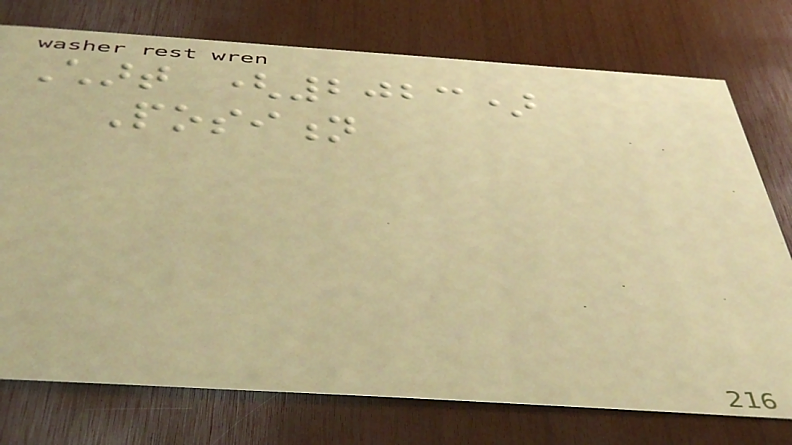Chart (2023)
Position
